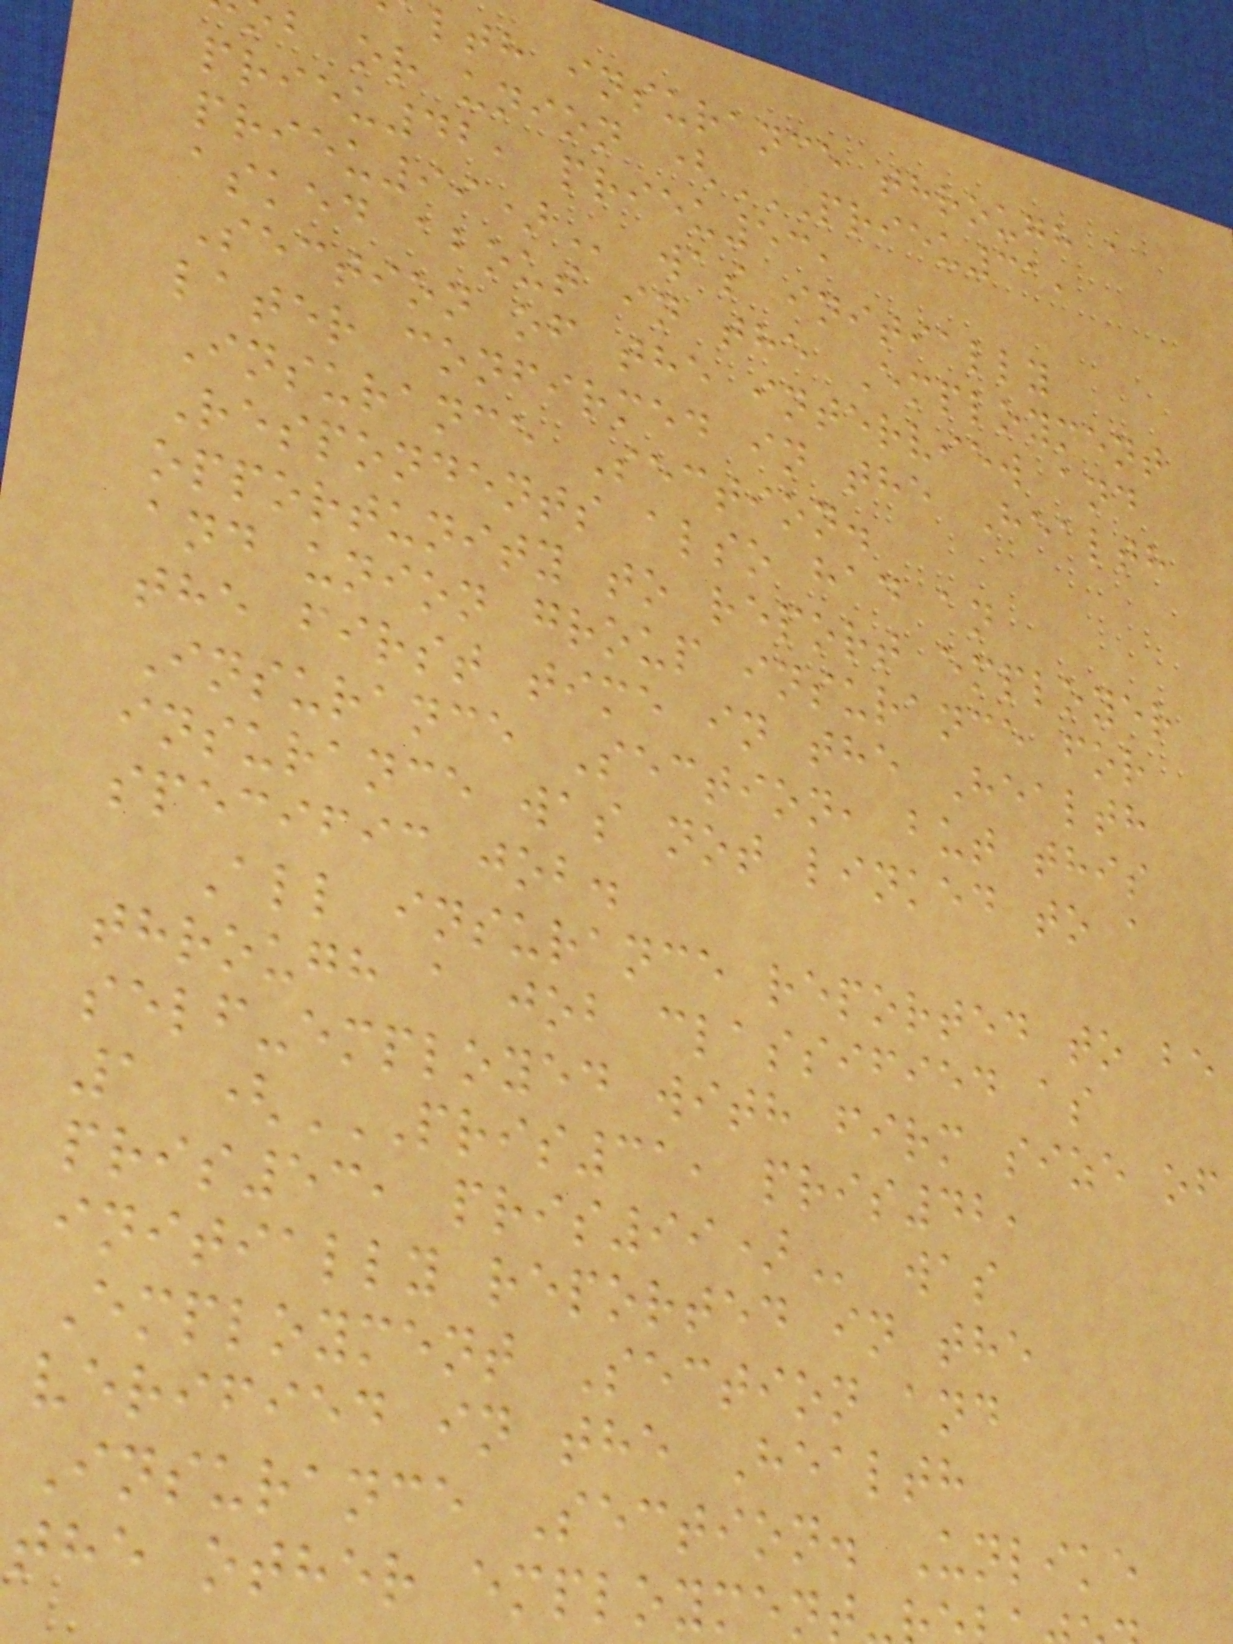lth insurance through a
prieu42, prieu53,
was initially
asked about in the Employment
Section of the interview and
later confirmed in the Health
Insurance Section.
Respondents also had an
opportunity to report employer
and union group insurance for
the first time in the Health
Insurance Section, but this
insurance was not linked to a
specific job.
All insurance reported to be
through a job classified as
self-employed with firm size of
1 (PRIS31, PRIS42,
pris53,
initially reported in the
Employment Section and
verified in the Health
Insurance Section. Unlike
the other employmen
